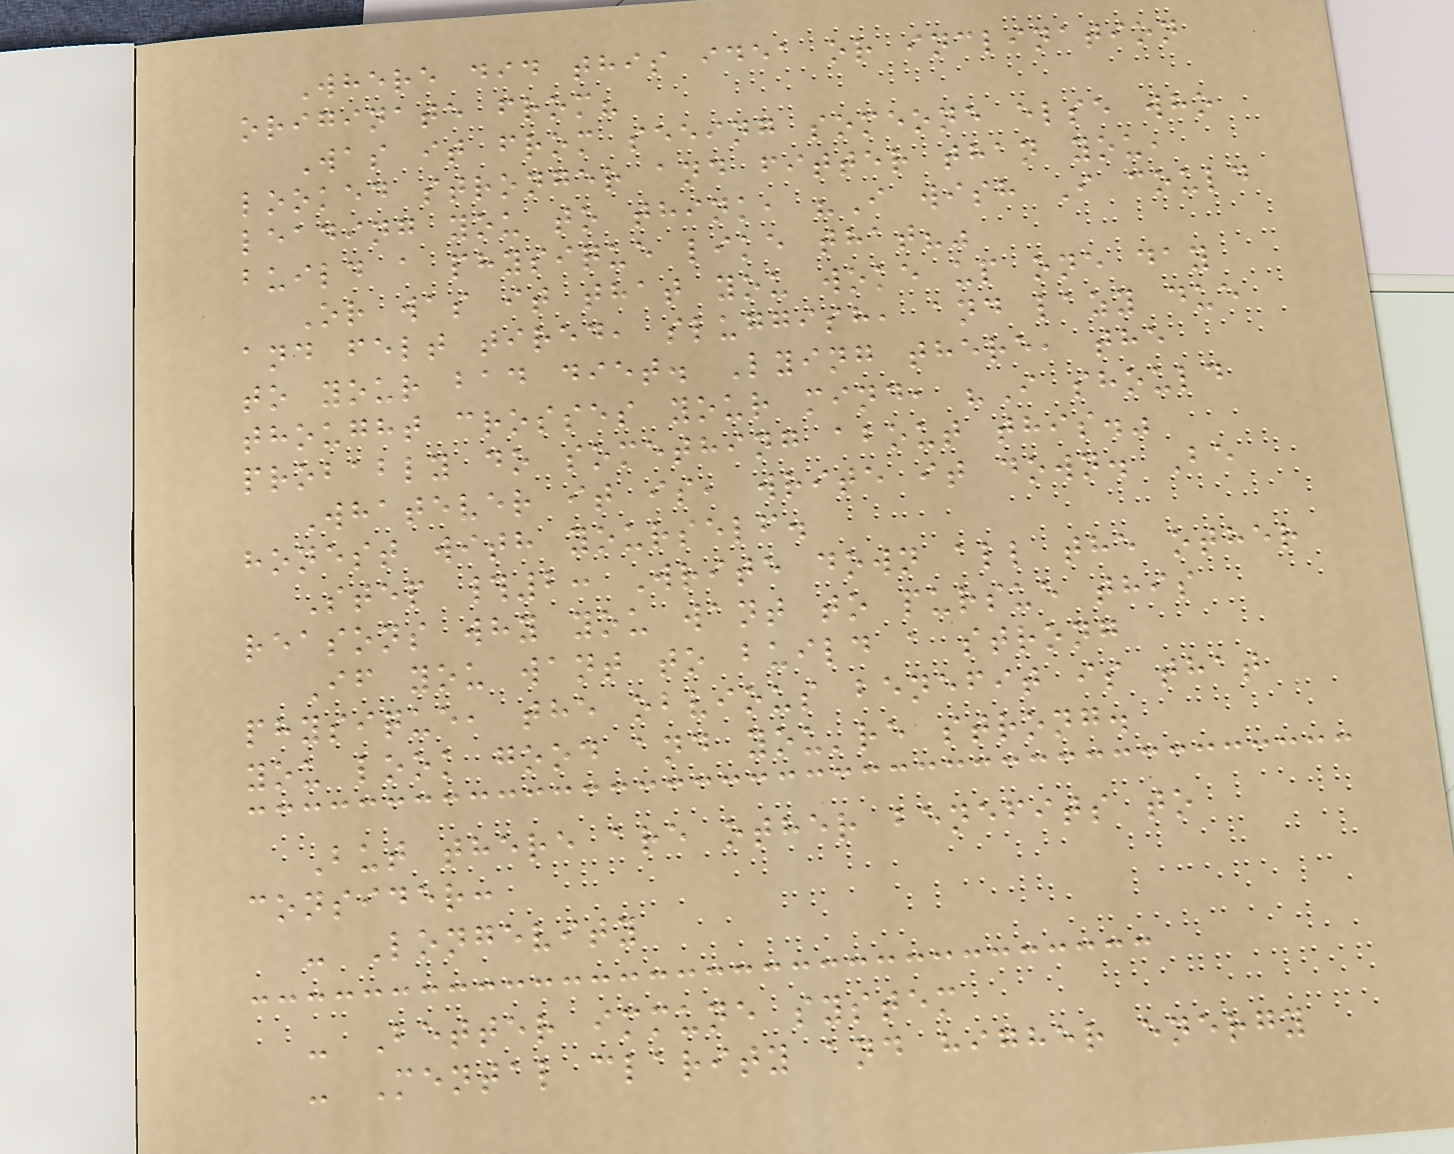Where did this idea or inclination
originate from?
Was it from seeing someone else who
looked stronger and fitter than you,
leading you to think, "I wish I could
build a physique like that?"
Or was it that you woke up one day
and felt tired, sluggish, and lazy due
to your bad diet. Lying there, the
thought crosses your mind, "I should
probably do something about this."
Whatever it is, write it down. Be
honest with yourself.
Step #2: Write down all the other
reasons why you want to pursue this
If you want to build a strong
physique, the obvious benefit is that
you look good and you're strong.
But there are other benefits to
consider:
- Longevity
- Better immune system
- Mental clarity and higher energy
